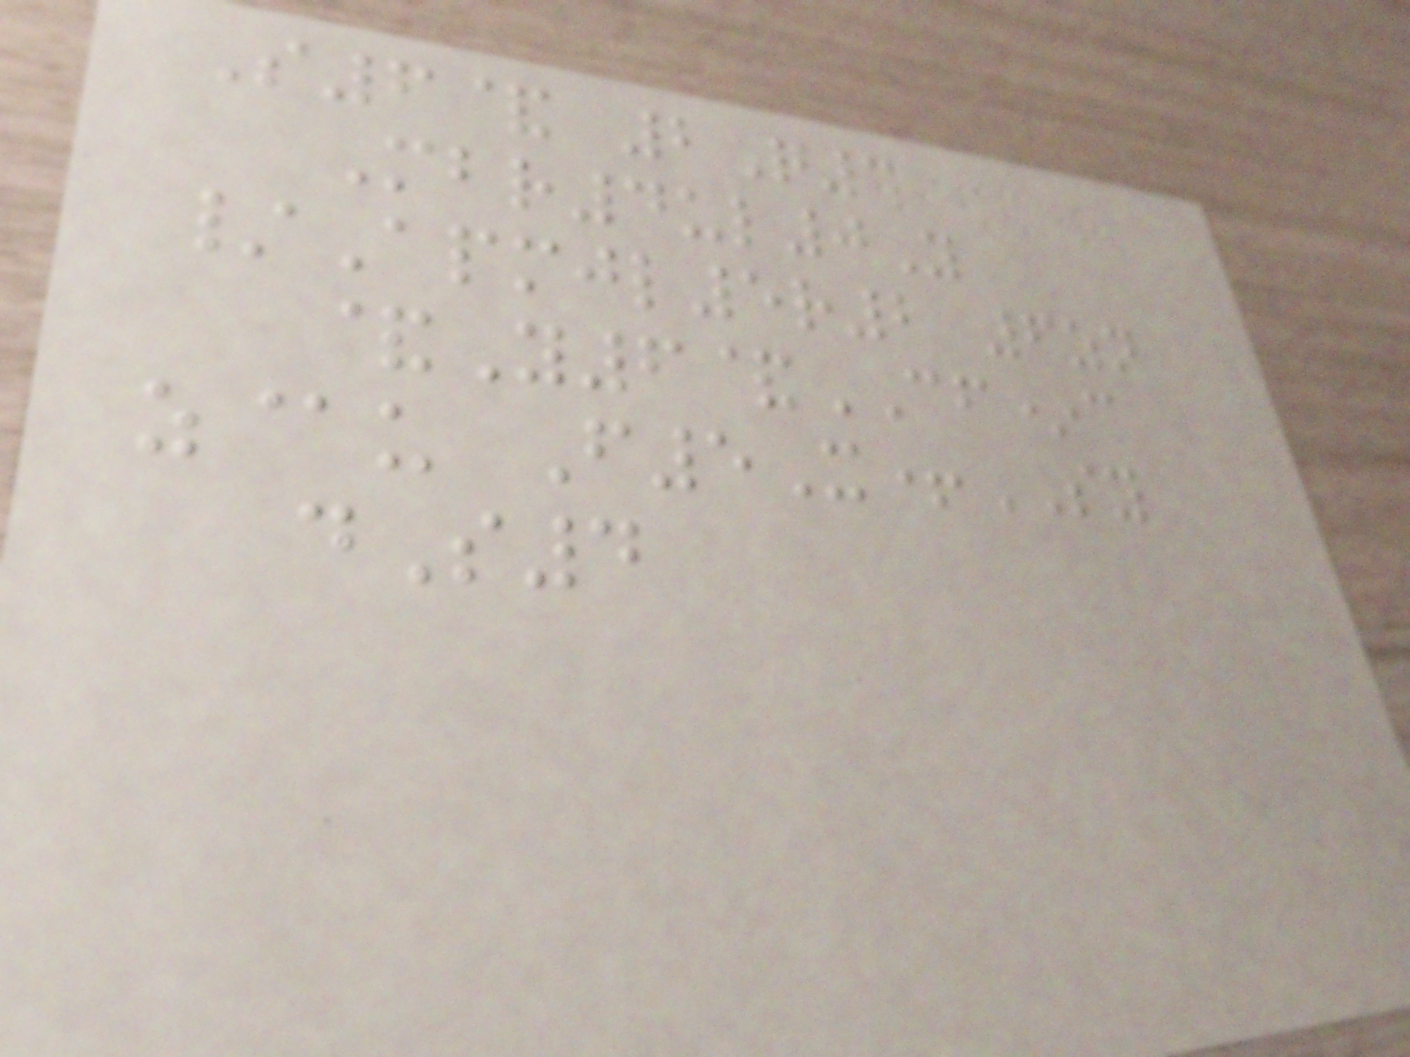S6& 2Q3
Mbr4ul0Y
/Apmjl5r2 6zn
&Y6&CF*c
z@u F5X+SY
dS4
